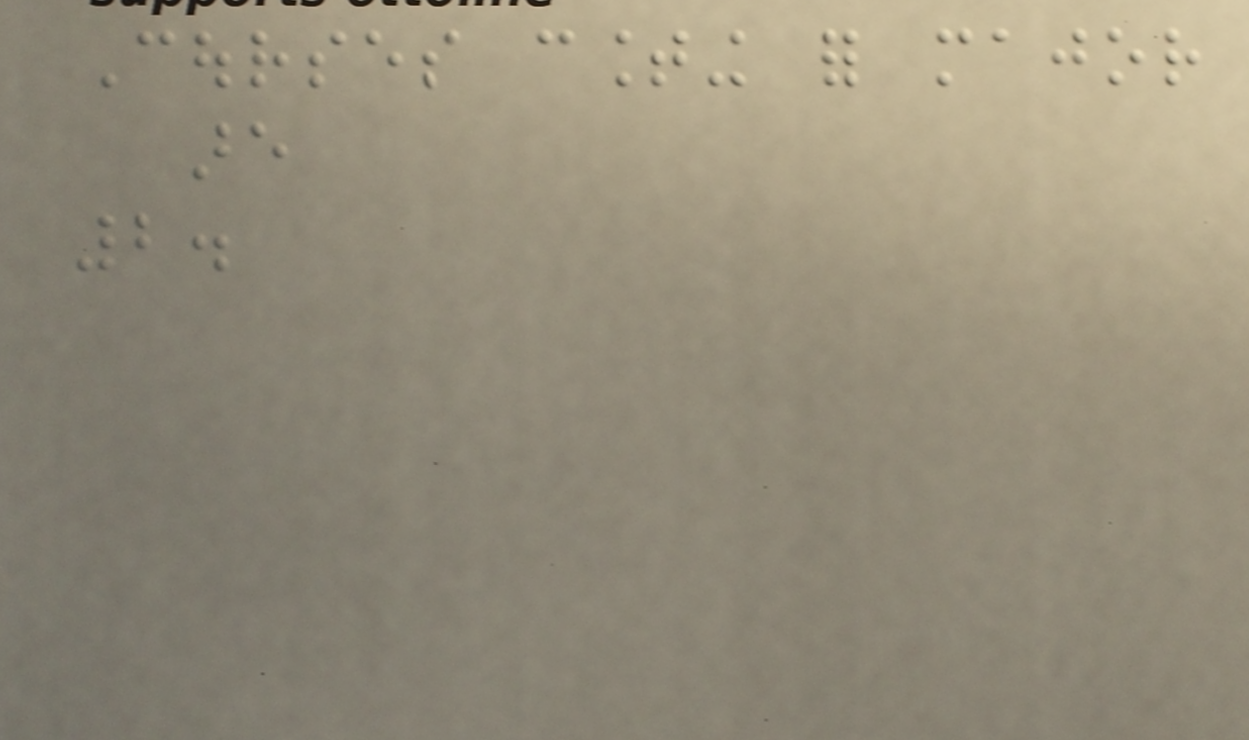Courses counting for major
are
2.
